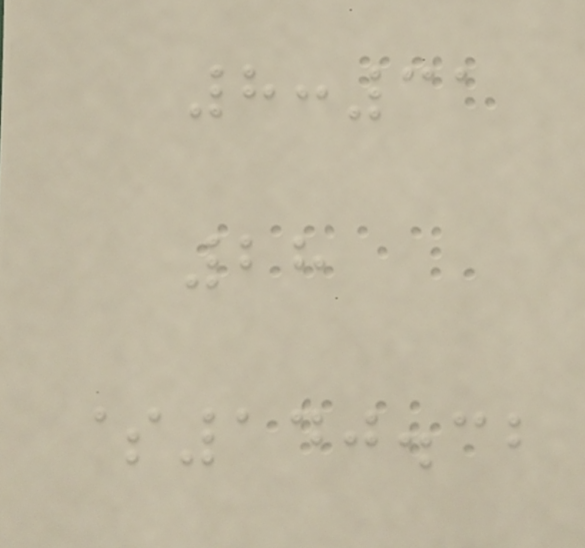8:31
28
$140.32
